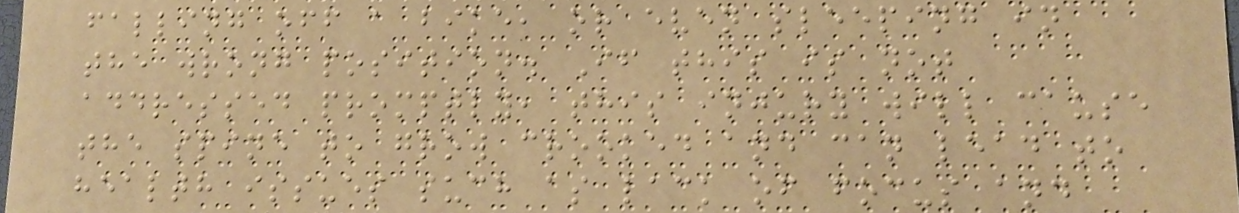falling off a bike, or even sleeping in
the wrong position. If this is not
addressed promptly, this injury will cause
the spine to grow crooked and can lead to
health issues such as lack of focus and
